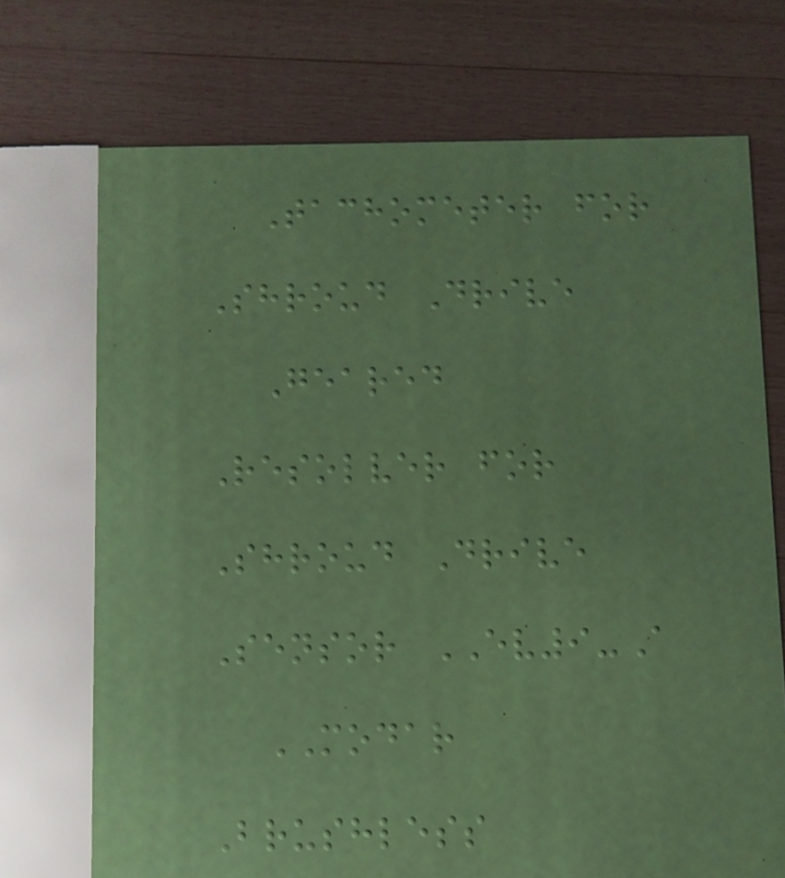Tachometer for
Shroud Drive
Geared
Resolver for
Shroud Drive
Sensor EV9-A
MODAR
Brushless
